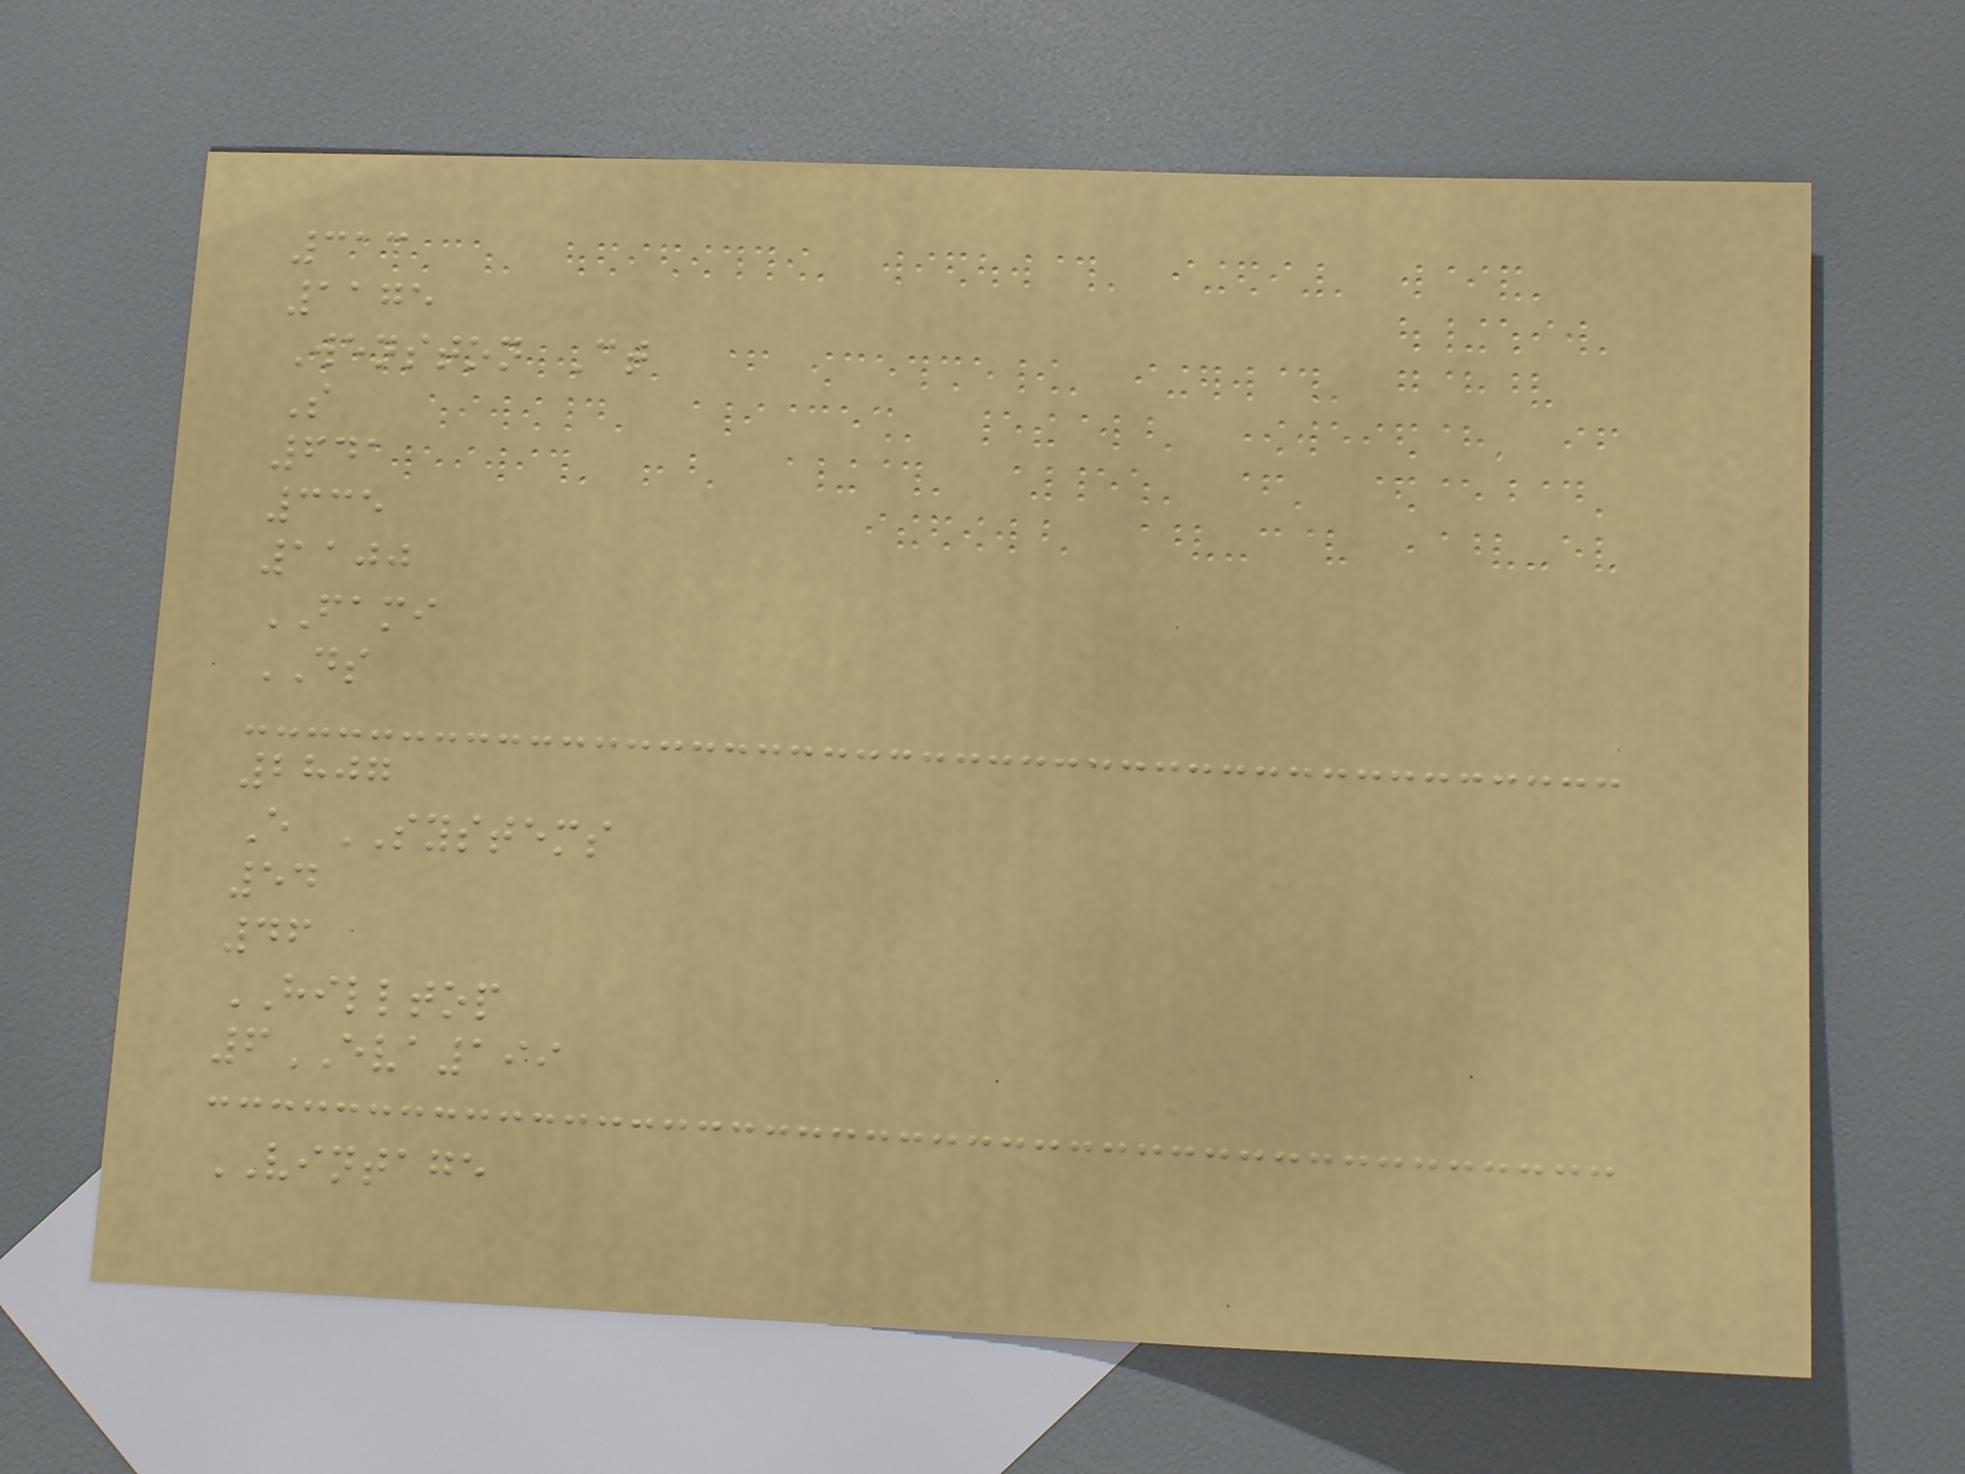313
1175
Wenston Ct
S
641
335
1100
FAMI
DS
2807
E SYSTEMS
54
46
HILLTOP
6EVA199
VINTAGE
